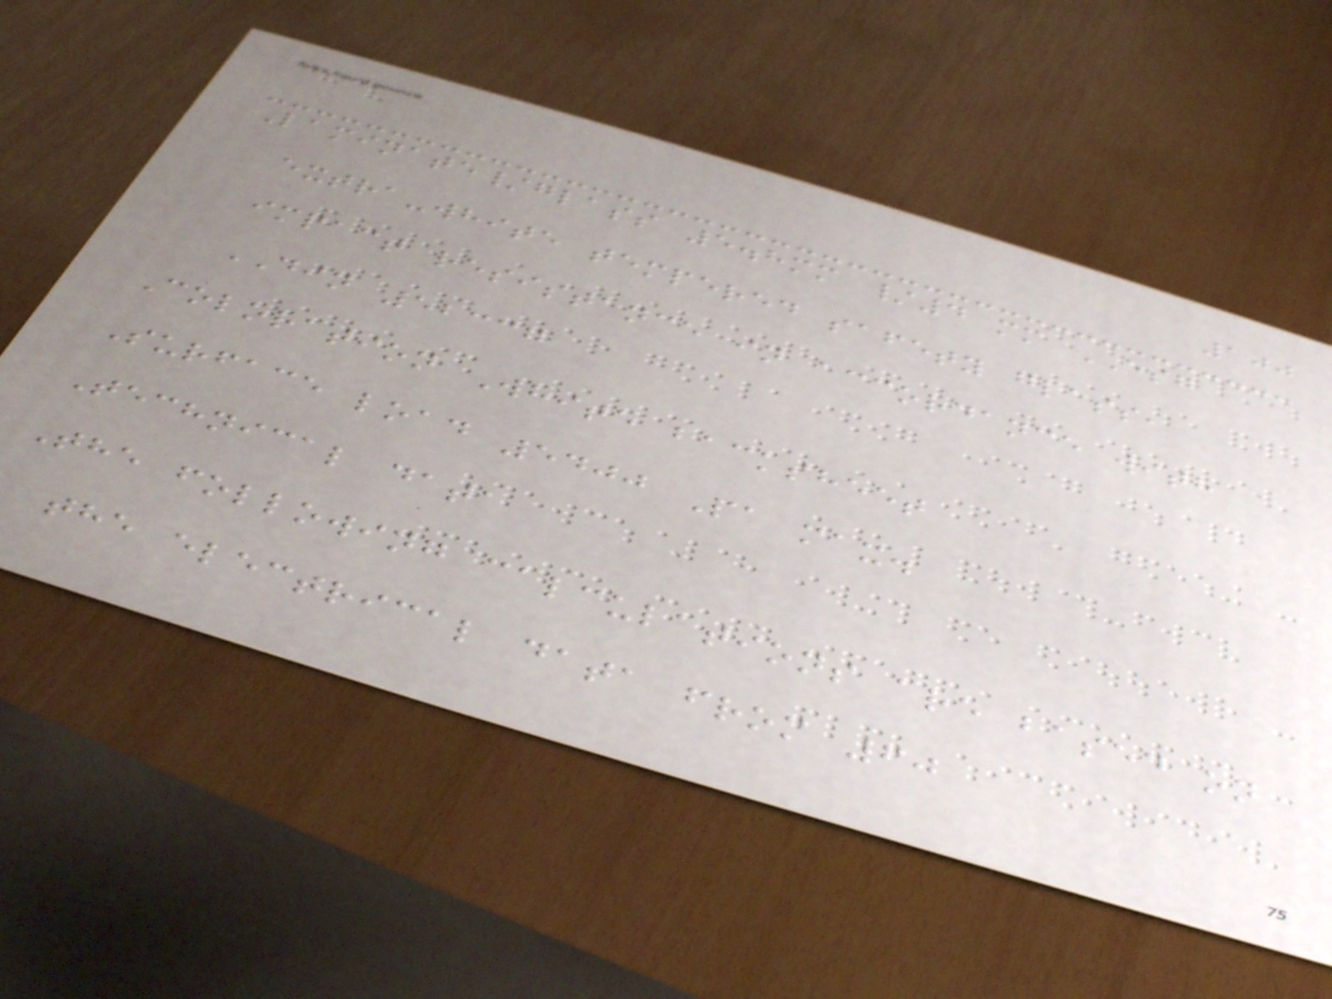100
Laminate/glass 5.8mm /4 mm ESG
extra-white tempered safety glass,
impact resistance in accordance with
DIN 52337
Coloration White backsheet
Surface load 5400 Pa max.
Technical data
The following calculations are based on
the electrical data from 60
